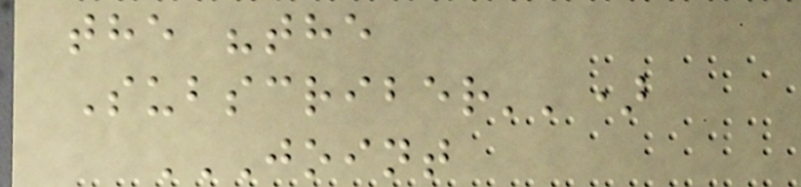the "the
Subscriber'')
JOINT
